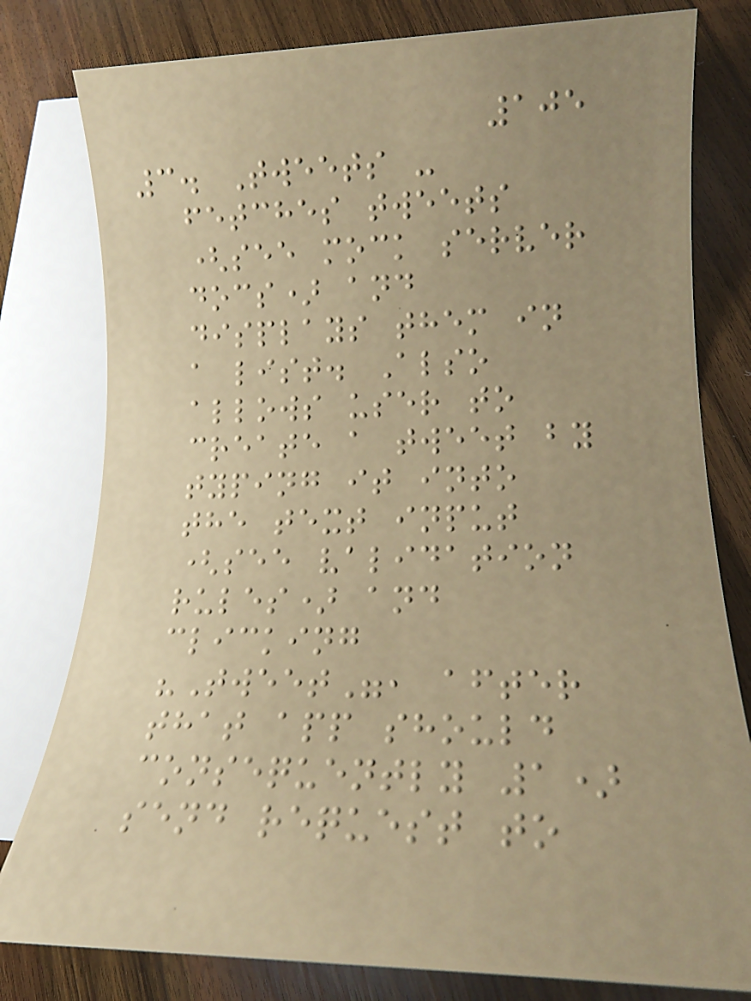105
3. Tweets -
fetches tweets
(see mock server
docs) and
displays them in
a list. Also
allows user to
create a tweet by
typing it into
the text input
(see validation
rules) and
clicking
"Tweet", after
that app should
consequently 1)
send request to
